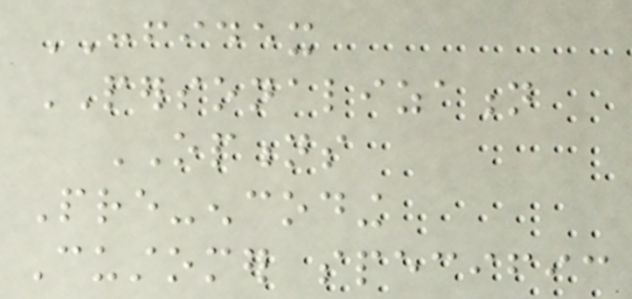CONFIDEX
PERSONALIZATION
OPTIONS
Pre-encoding
Customer specific
